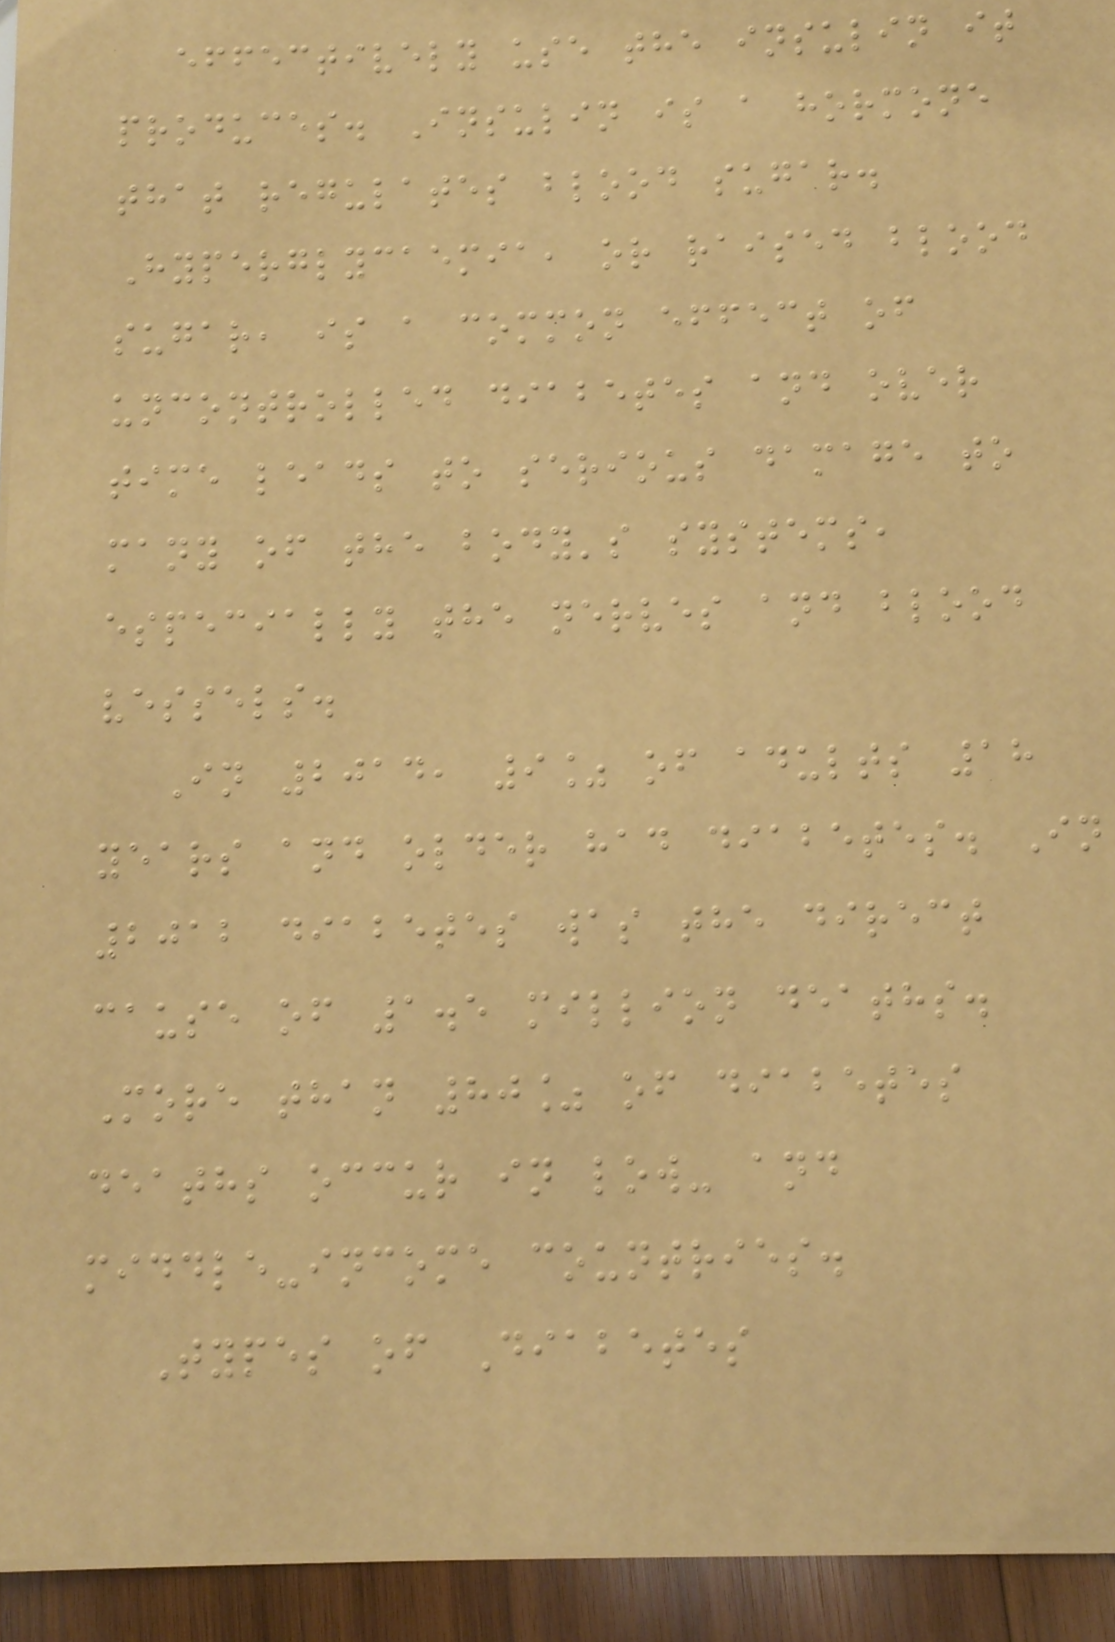effectively use the insulin it
produces. Insulin is a hormone
that regulates blood sugar.
Hyperglycaemia, or raised blood
sugar, is a common effect of
uncontrolled diabetes and over
time leads to serious damage to
many of the body's systems,
especially the nerves and blood
vessels.
In 2014, 9% of adults 18
years and older had diabetes. In
2012 diabetes was the direct
cause of 1.5 million deaths.
More than 80% of diabetes
deaths occur in low- and
middle-income countries.
Types of Diabetes
